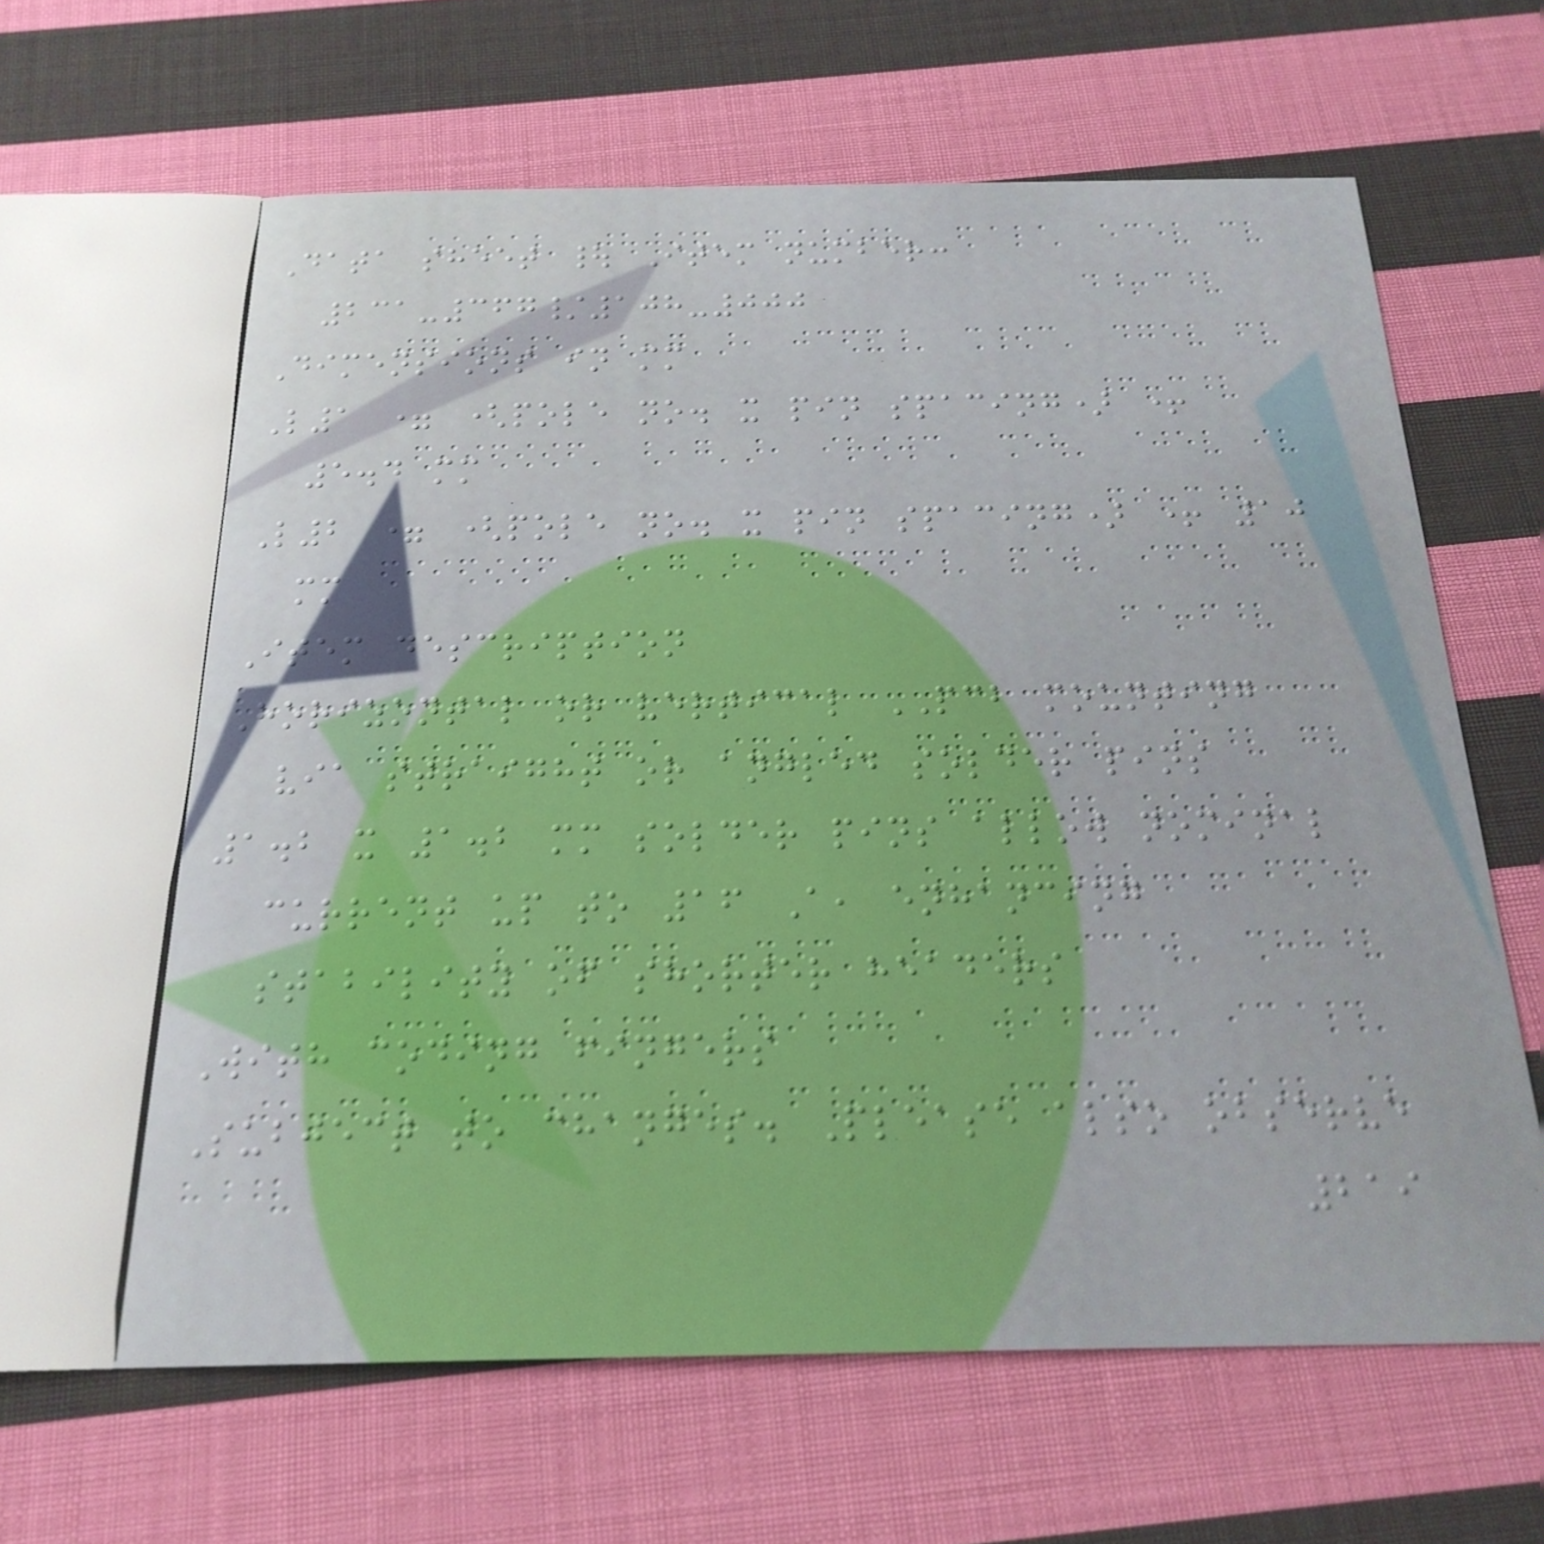Data sheet | Item number:
231-367/108-000
Dimensions in mm
L1 = (pole no. x pin spacing) +
5.4 mm
L2 = (pole no. x pin spacing) + 10
mm
Item description
Horizontal or vertical PCB mounting
via straight or angled solder pins
1.2 x 1.2 mm solder pins allow nominal
current up to 16 A, enhancing
stability of shorter headers
With coding fingers
Subject to changes. Please also observe
219
